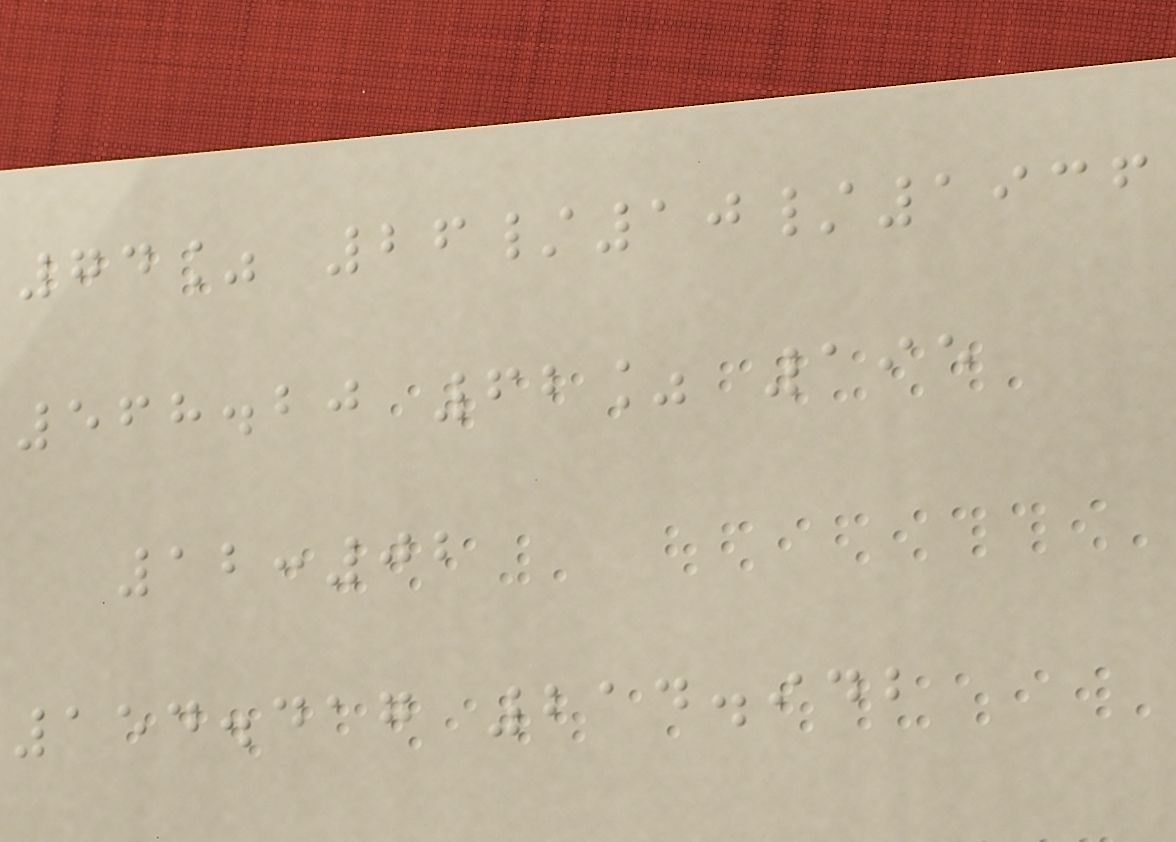74% 26/10/1936
568.20 62% 195
12:02
154.417 214.942
